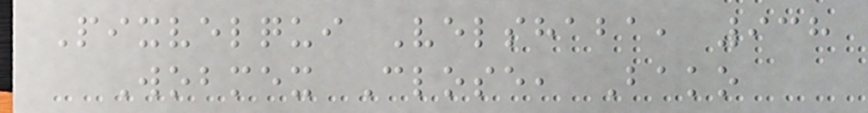Pixvelqui Velshaba, 938
Wobmex Close, Bako
